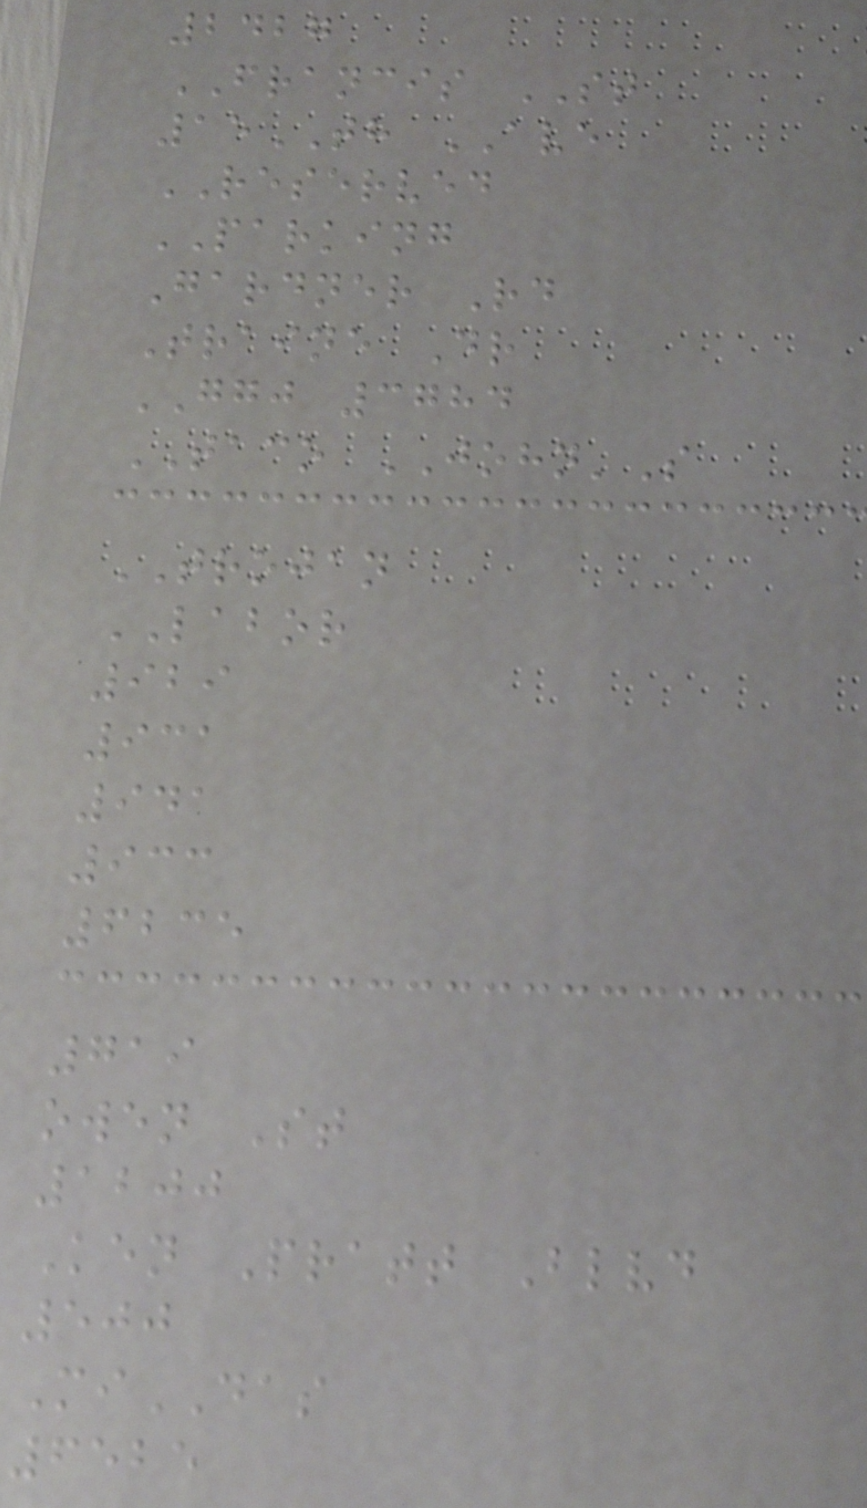2427
FRANCIS ST
15TH AVE
RESERVED
PARKING
Gardner Rd
Traine Dr
GGJ 3784
TACO JOHN'S
TROJAN
LABOR
929
931
941
933
6235
719
owen St
1200
Ken Pratt Blvd
500
MiDAS
6525
